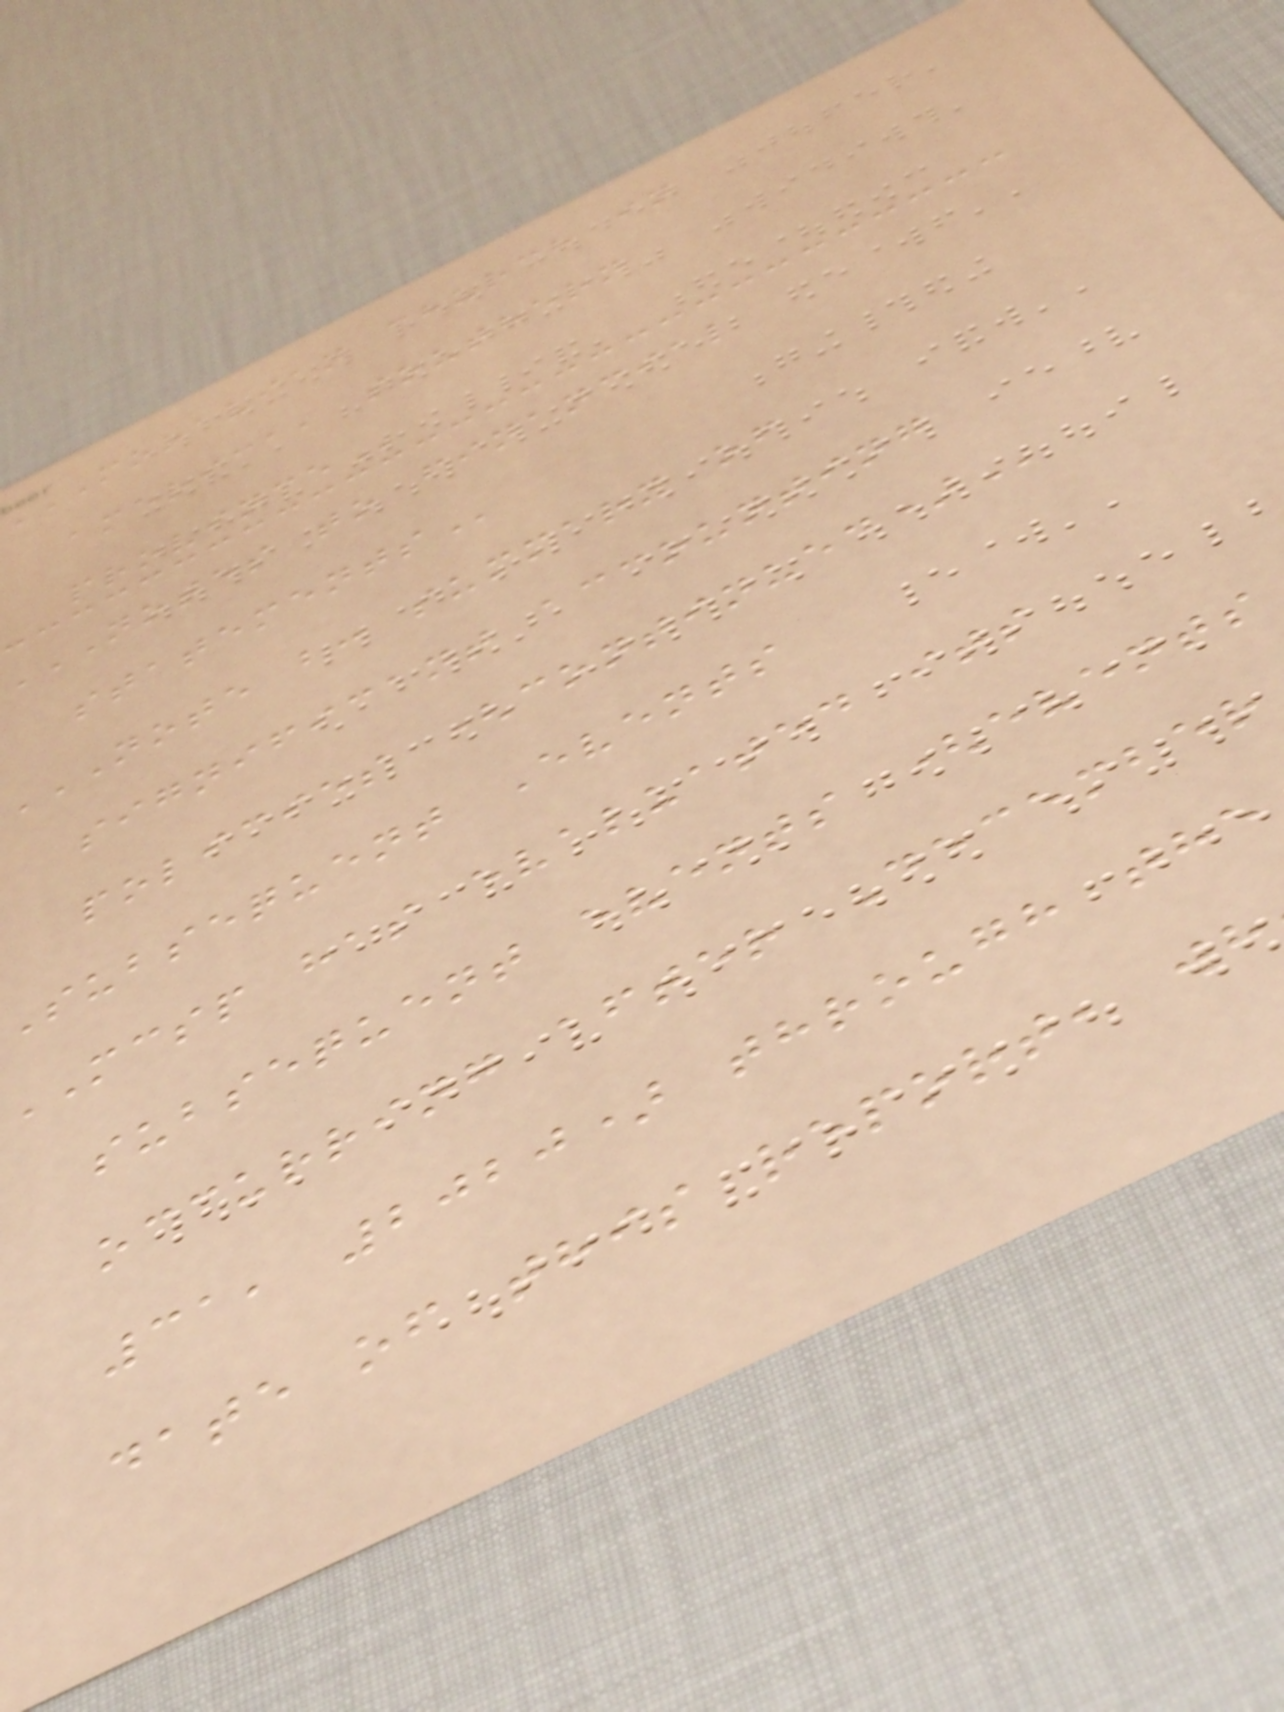MORAVIAN CHURCH IN
america, southern
NOTES TO FINANCIAL
NOTE B: SUMMARY OF
significant accounting
policies
Subsequent Events
MCSP has evaluated its
subsequent events (events
occurring after December
31, 2020) through the
date of this report, wh
